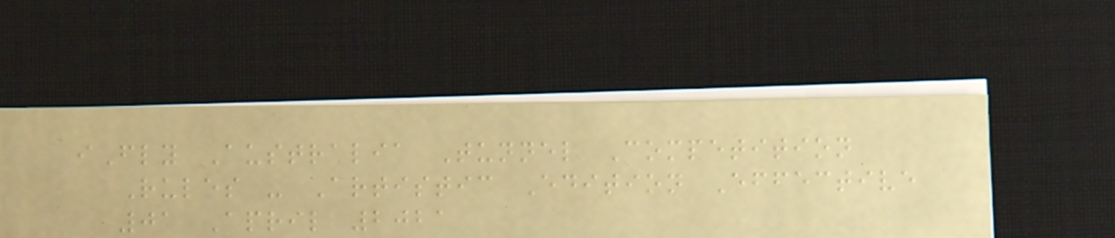iFly Australia Tunnel Competition
Rules - Artistic Edition Effective
01 April 2021
